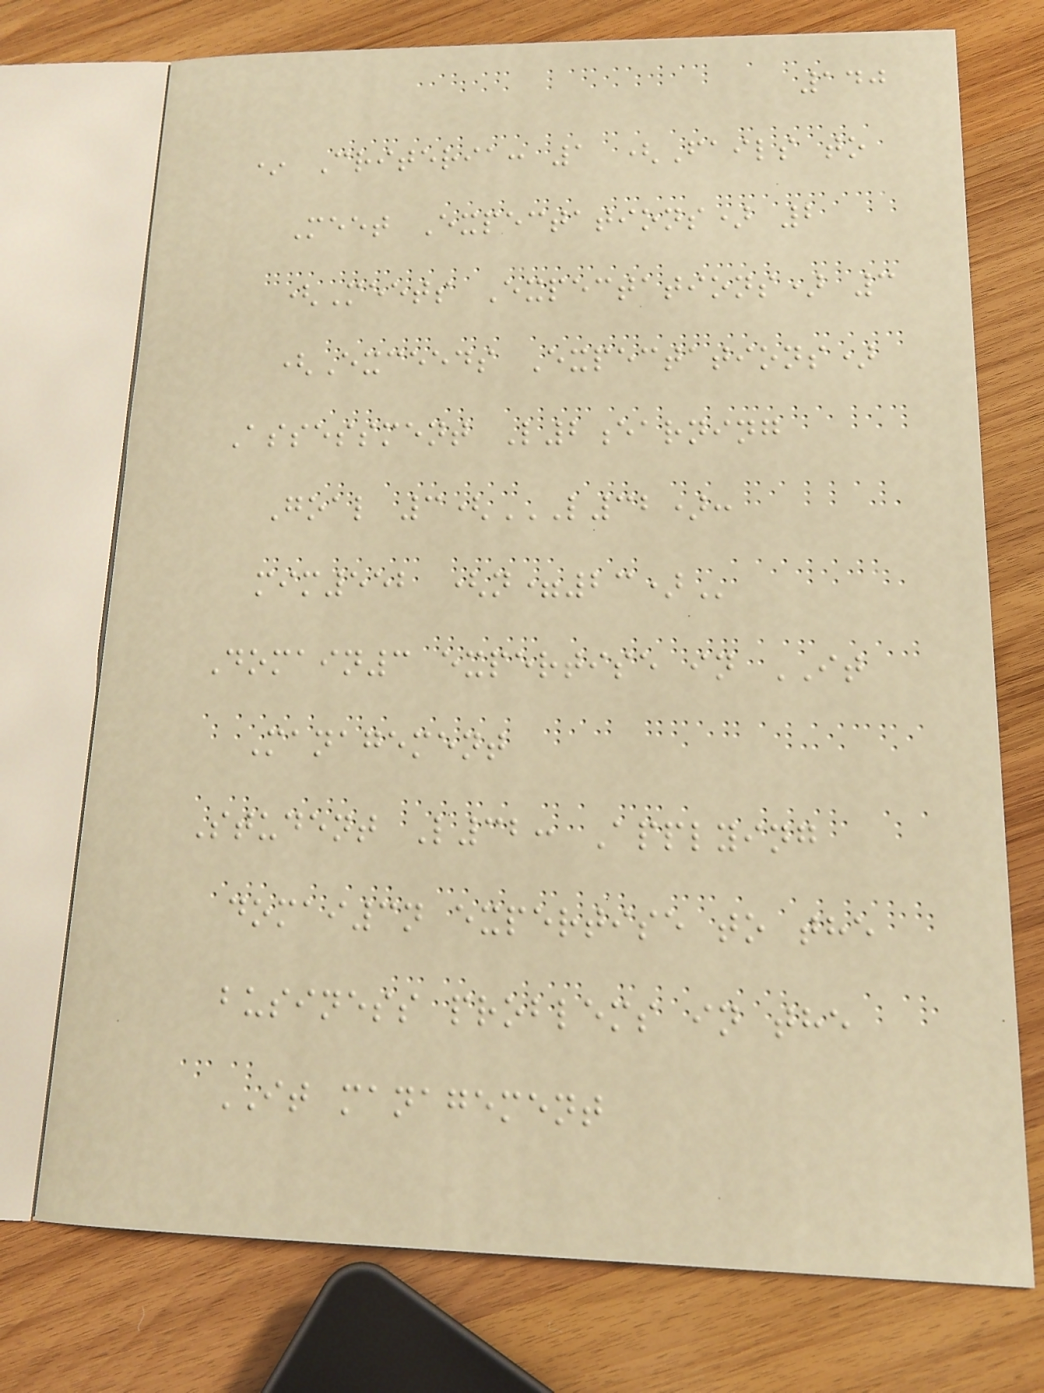140
* Criteria: 1 (Fails to
Meet Expectations) 2
(Meets Expectations) 3
(Exceeds Expectations)
Assessment L2earning
Goal 3(L32):
MIM552 (N=23)
Domain3 expertise in IT
Management
Student L32: Applying
domai3n expertise to the
business problems in the
IT management
